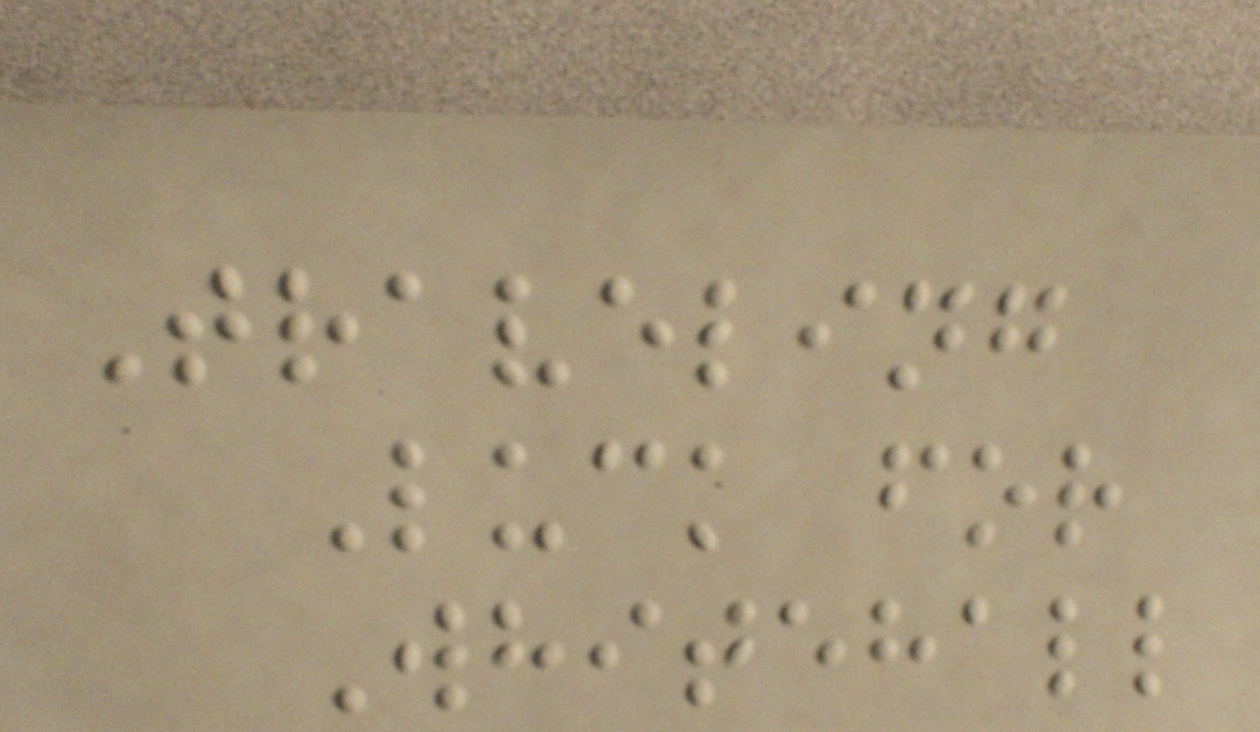Traveling
Luck for
Whitehall
